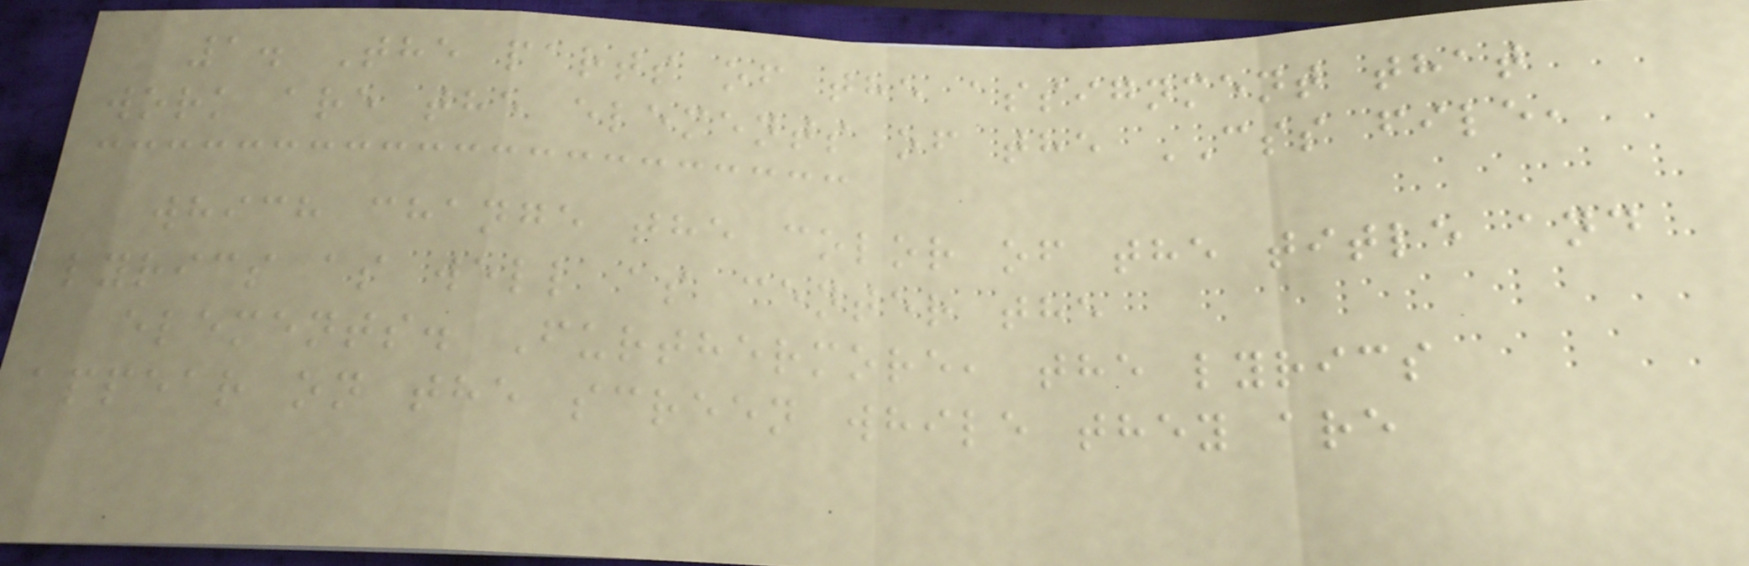1. The parts of the assignment that
work are the elements of the CSS file,
which change the color of the title and
lyrics as well as center the
elements. Furthermore, the lyrics
appear on the screen while they are
